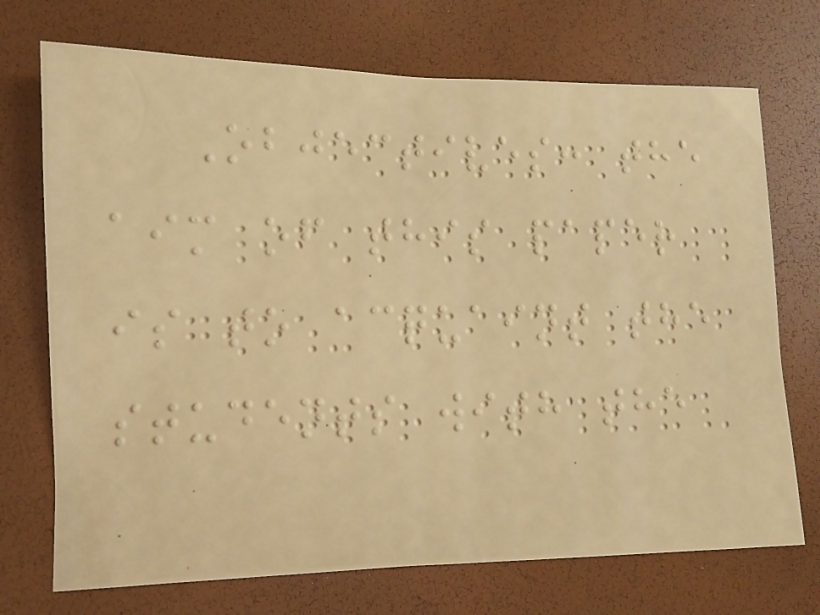Objectives: the
aim of this paper
is to acquaint the
students with the
